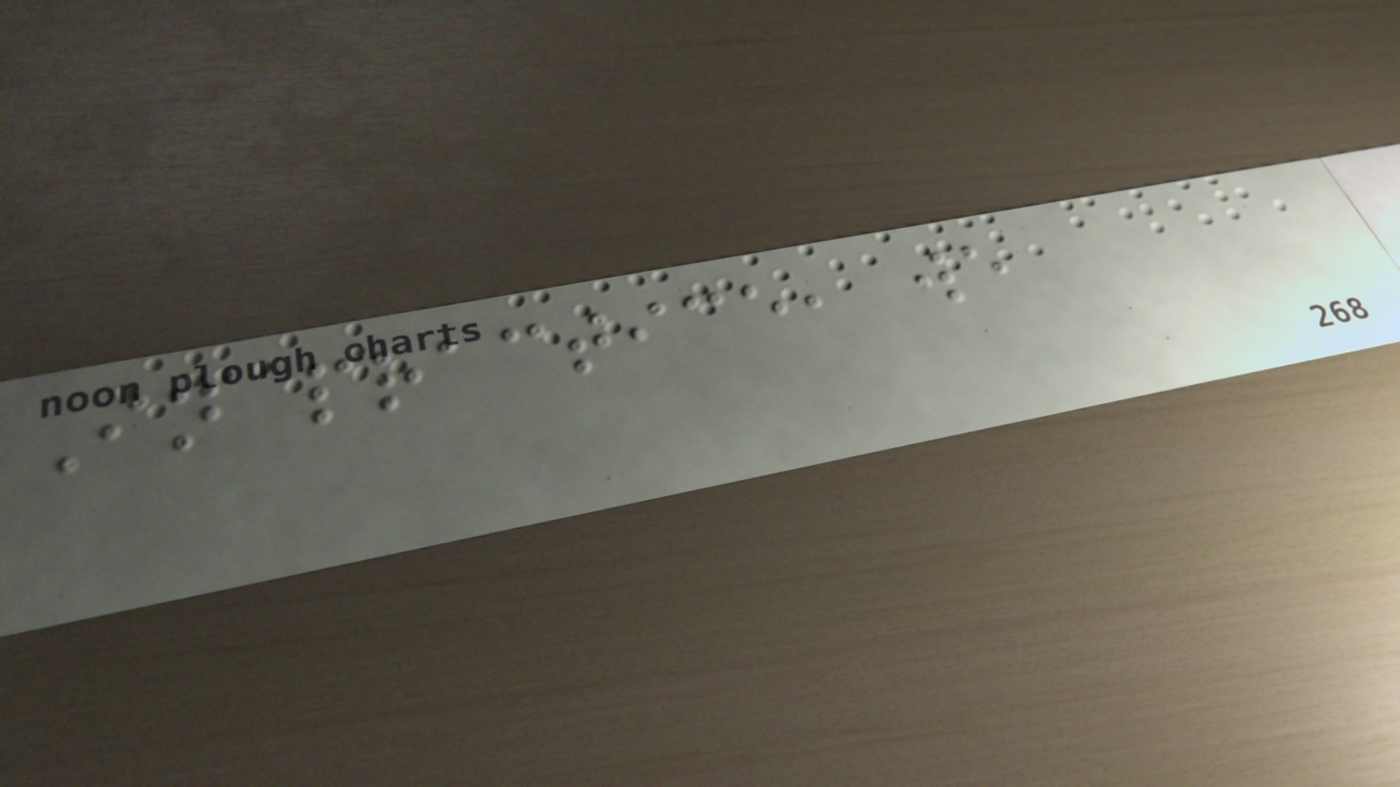In practice, we
